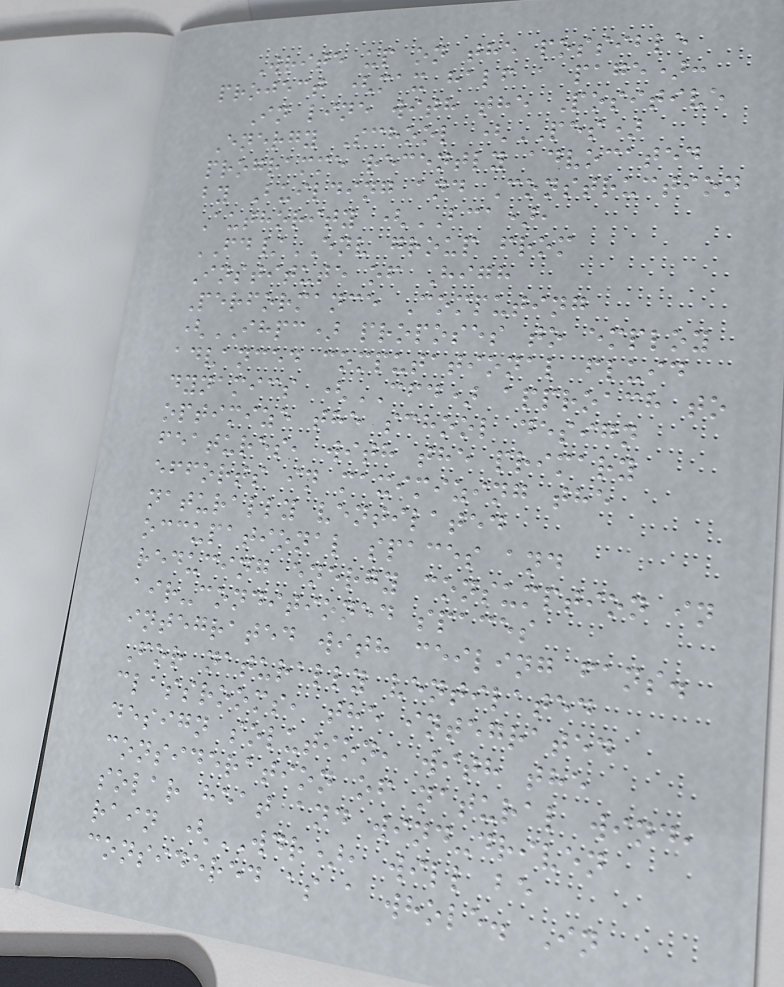Write up on the possible
project (max half a page):
In line with the Positive
Energy School (PES)
programme recently advocated
by Building and Construction
Authority (BCA),
FD/ENV group from
Institute of High
Performance Computing
(IHPC) proposes to employ
advanced computational fluid
dynamics (CFD) approach to
optimize the school design
features, with the primary
efforts in maximizing the
naturally ventilated
occupational spaces and
reducing energy consumption in
air-conditioned spaces
integrated with ceiling fans.
For naturally ventilated
classrooms, the integrated
design solution, with the
consideration of natural wind,
solar heat and wind-driven
rain (WDR), will be
considered as a whole. In
